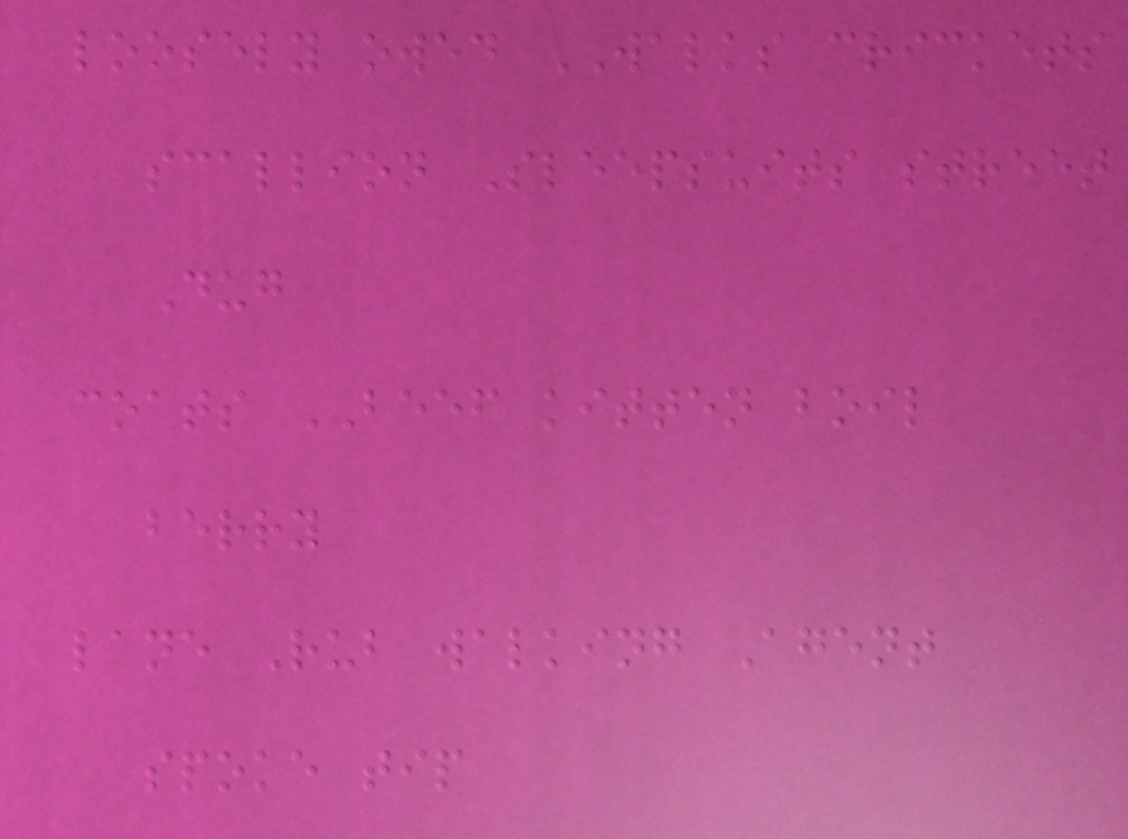loosely owed WALKS crickets
scallion Sleepsuits street
Dug
coats BEEF kitten boil
berry
lane Rub walking Agent
spoke tip
